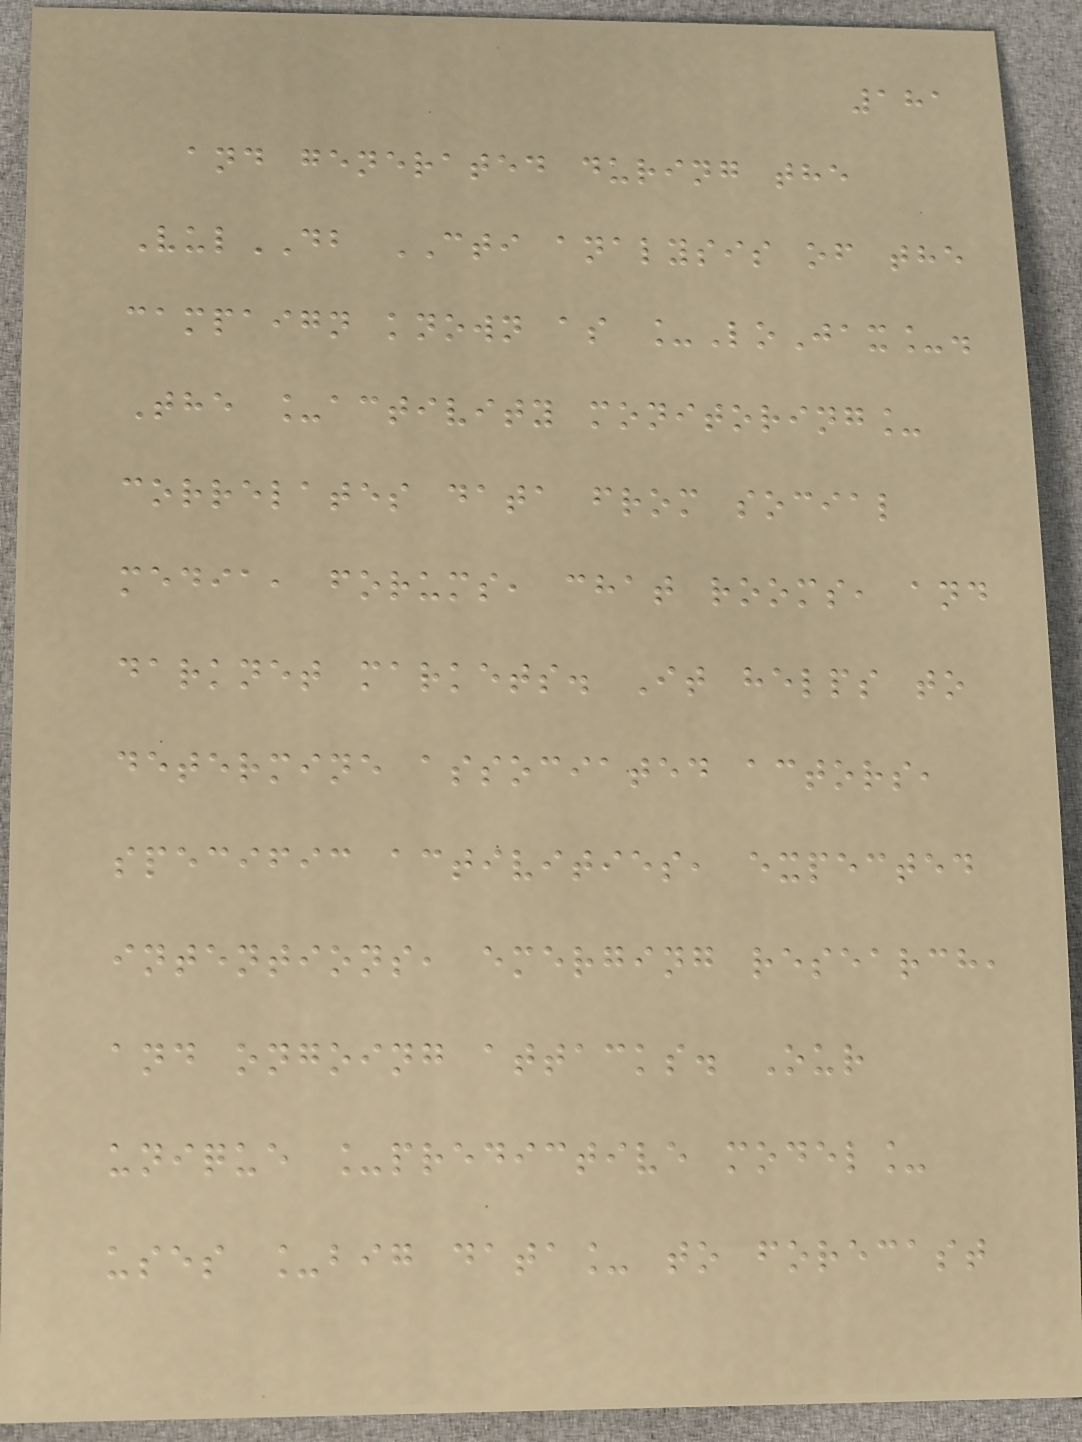181
and generated during the
VulDB CTI analysis of the
campaign known as _LoJax_.
The _activity monitoring_
correlates data from social
media, forums, chat rooms, and
darknet markets. It helps to
determine associated actors,
specific activities, expected
intentions, emerging research,
and ongoing attacks. Our
unique _predictive model_
uses _big data_ to forecast
